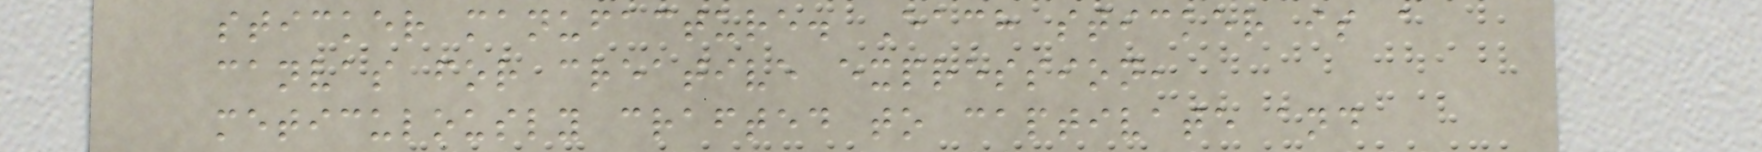sticker manufacture. Each sticker is a
canvas for creative expression,
meticulously crafted to captivate and
